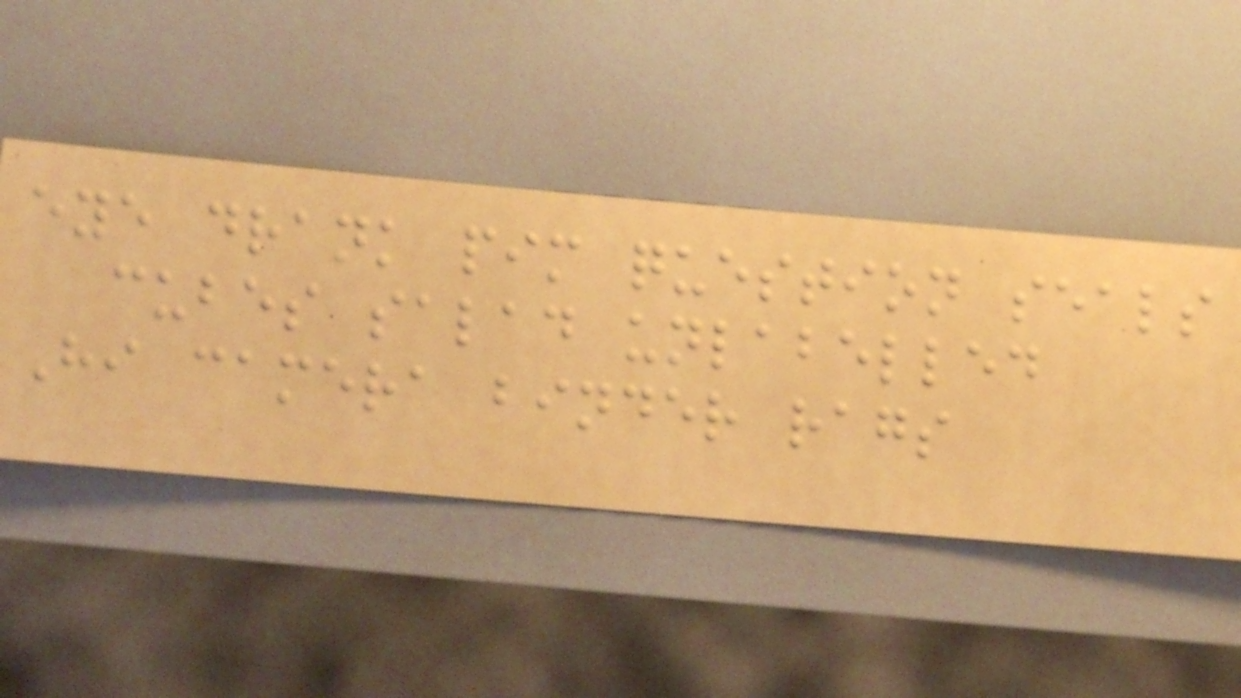eye drank pim question seals
cubes salad unlabelled
Hi camera binder rags
